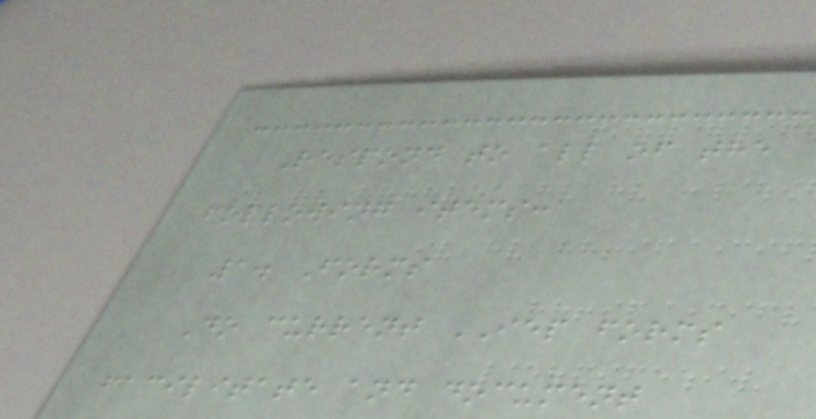Respond to all of the
following items:
1. Forms
Do current IEP forms
facilitate and document
